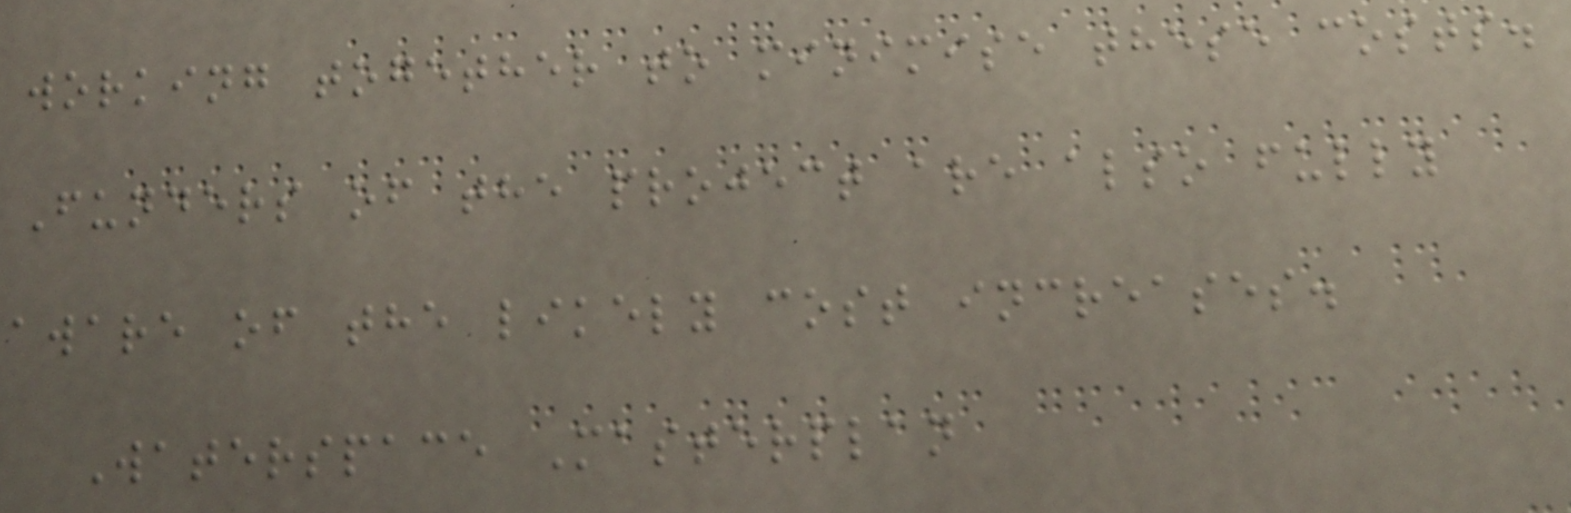working together to minimise these costs.
Funders of the project are also fully
aware of the likely cost increases.
Waterspace Masterplan
